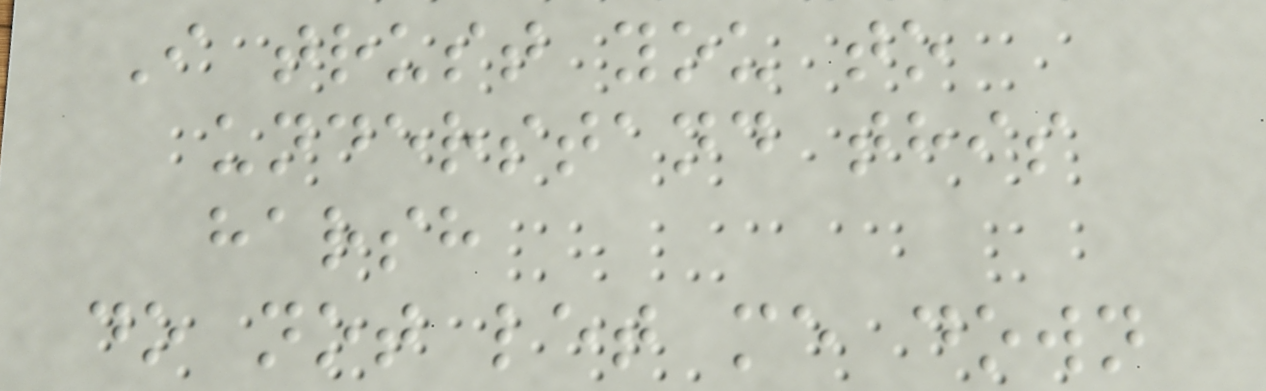I trust you to
understand this
harsh
do not let me down
